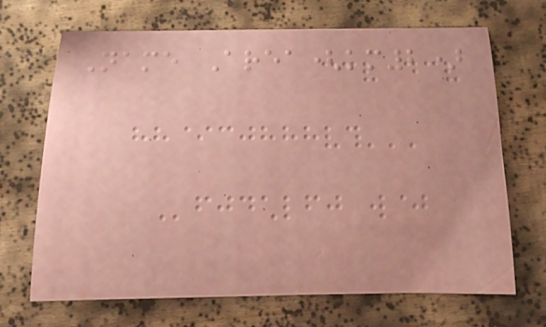Name Area(km2)
